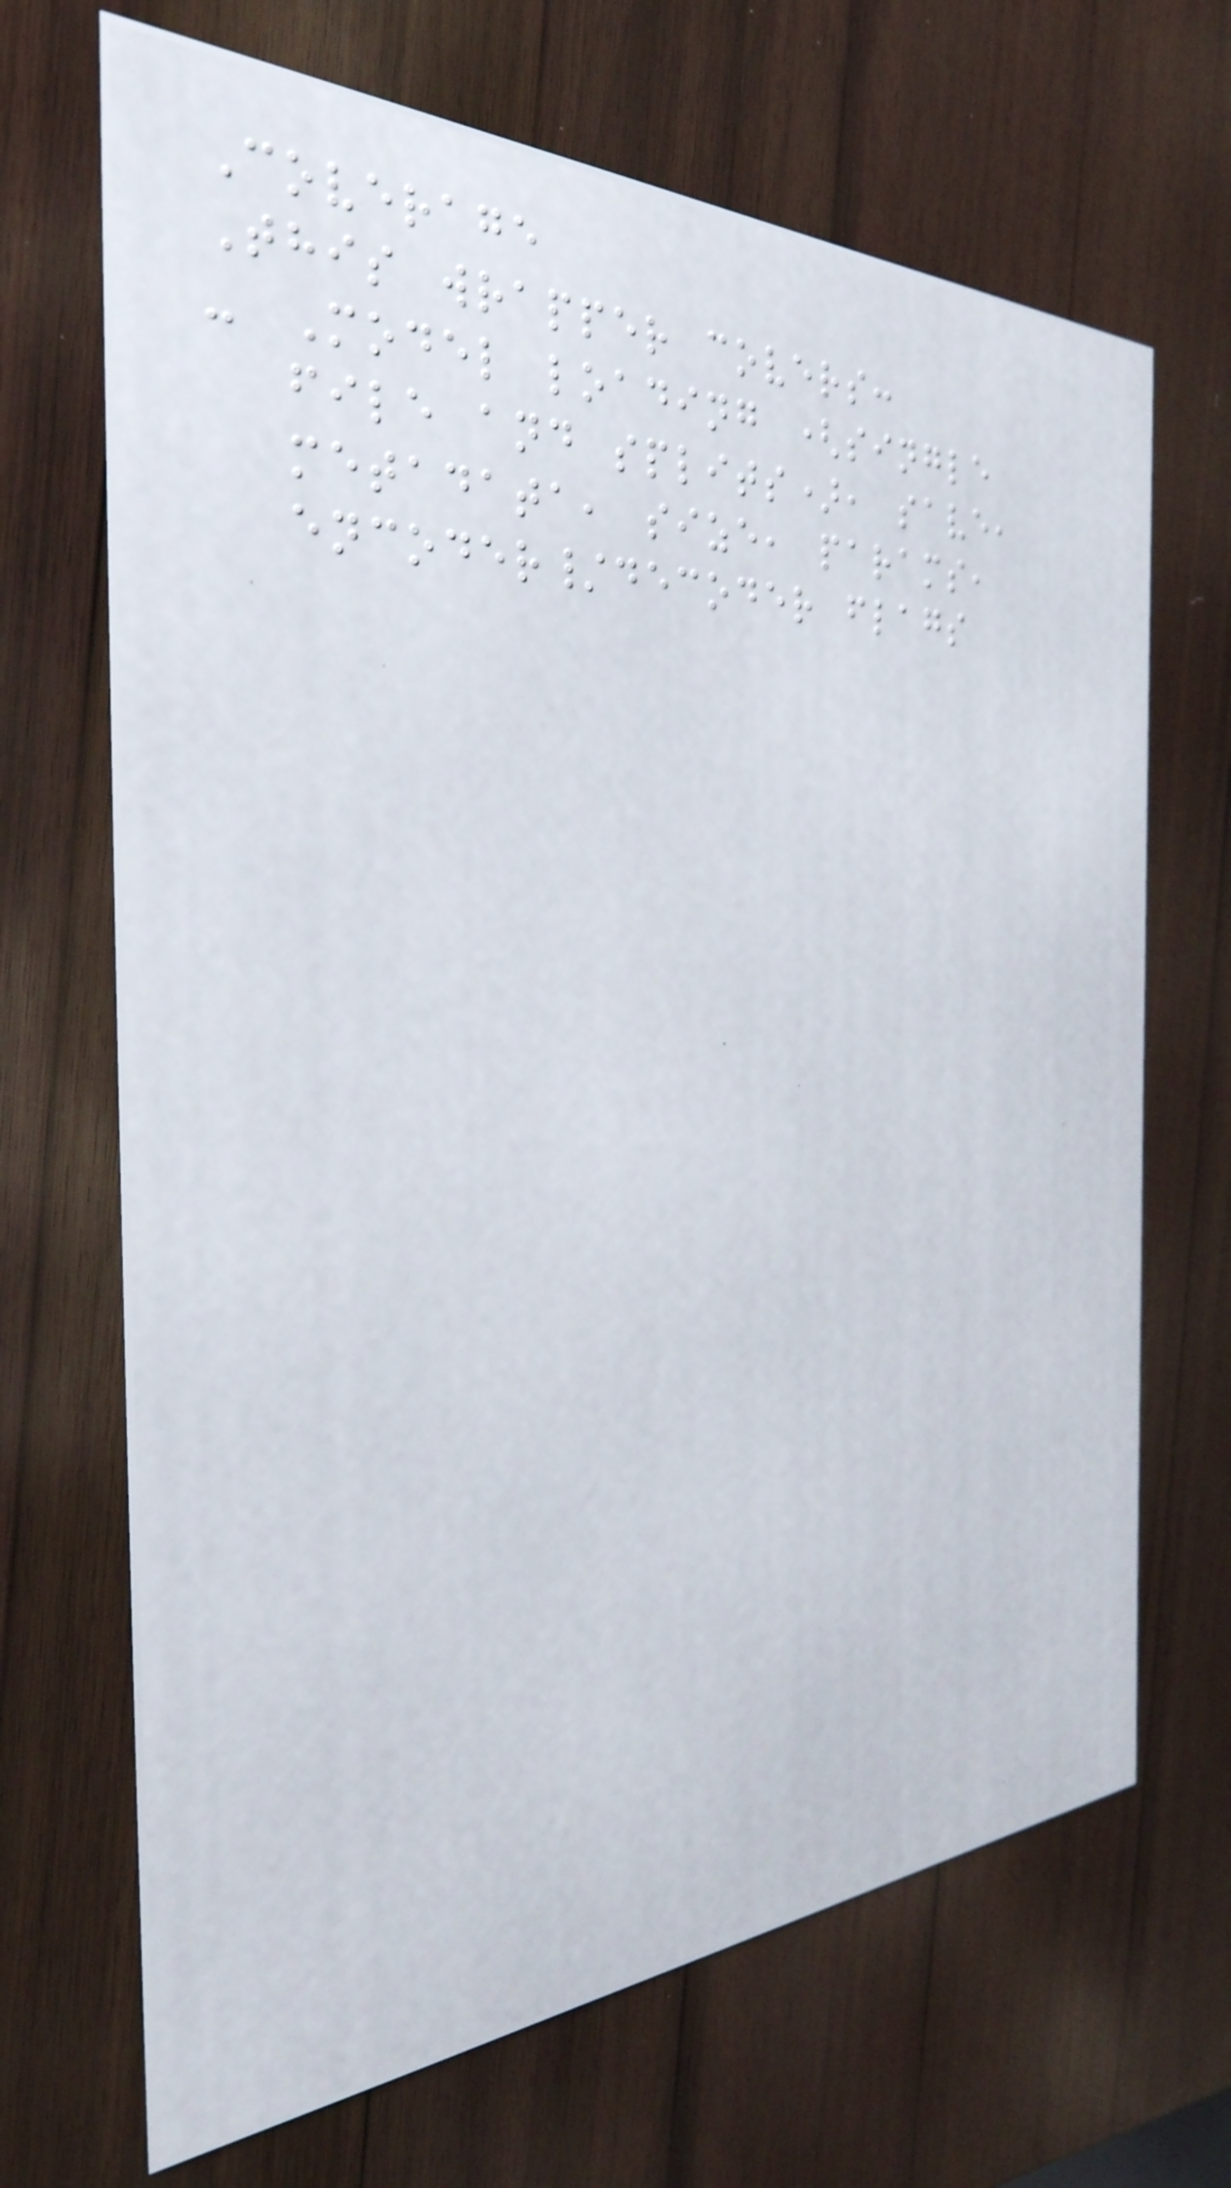Coverage
This wrapper covers:
- Model loading (single
file and splits), save,
metadata, size, params,
encoder/decoder flags
